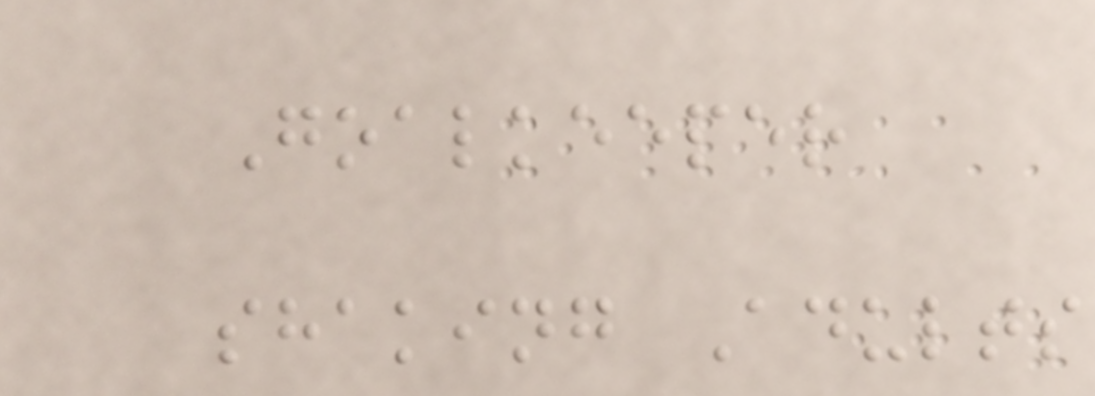Goalkeeper
shaking Adults
